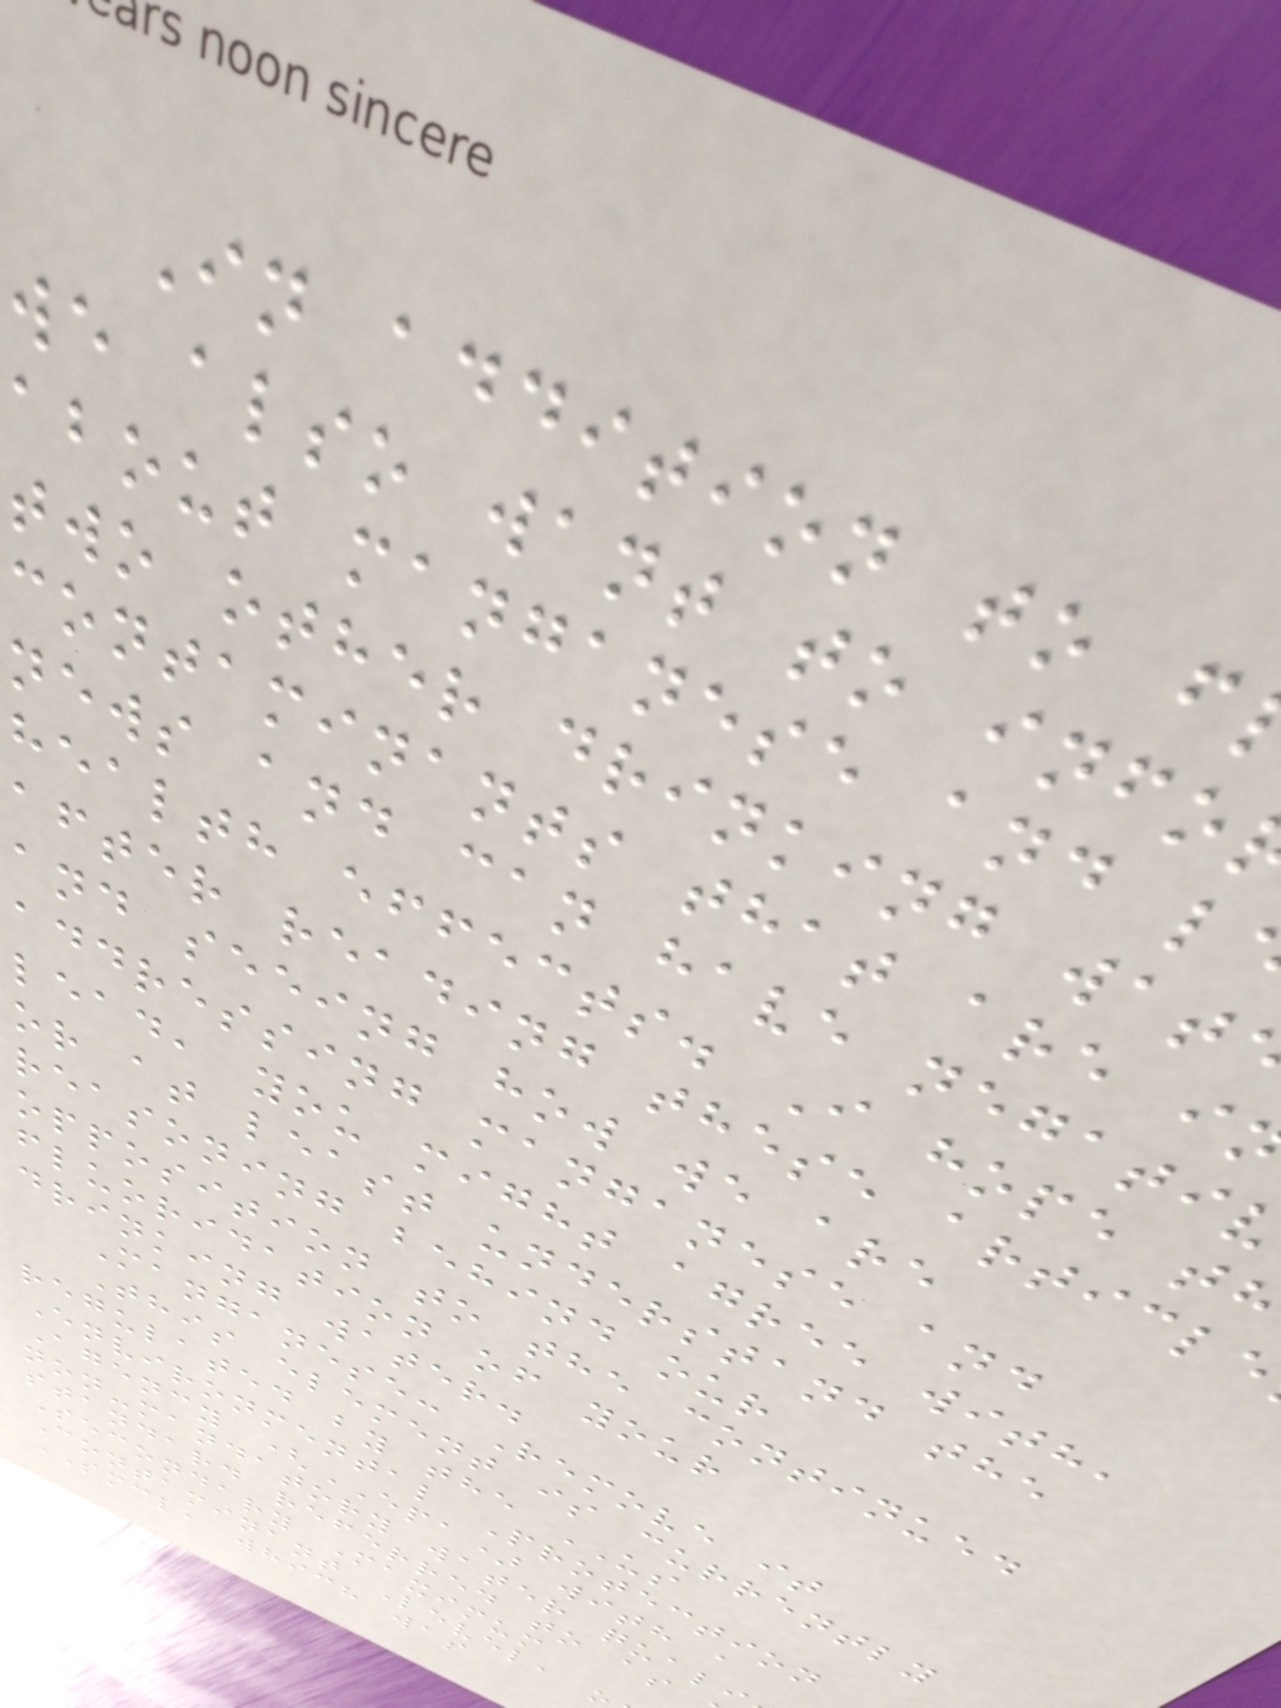In addition to f
we also want to info
about manganese and l
two other drinking wat
contaminants that are i
news and can have negati
health effects. I hope t
after reading these article
and seeing how we are
addressing manganese and
lead, you might agree with,
or at least understand the
reasoning behind our
opposition to the continued
fluoridation of your
drinking water.
Manganese: Remove it
This element is currently
regulated by the US
Environmental Protection
Agency (EPA) with a
non-mandatory water quali
standard referred to as
Secondary Maximum
Contaminant Level,
SMCL, which was
